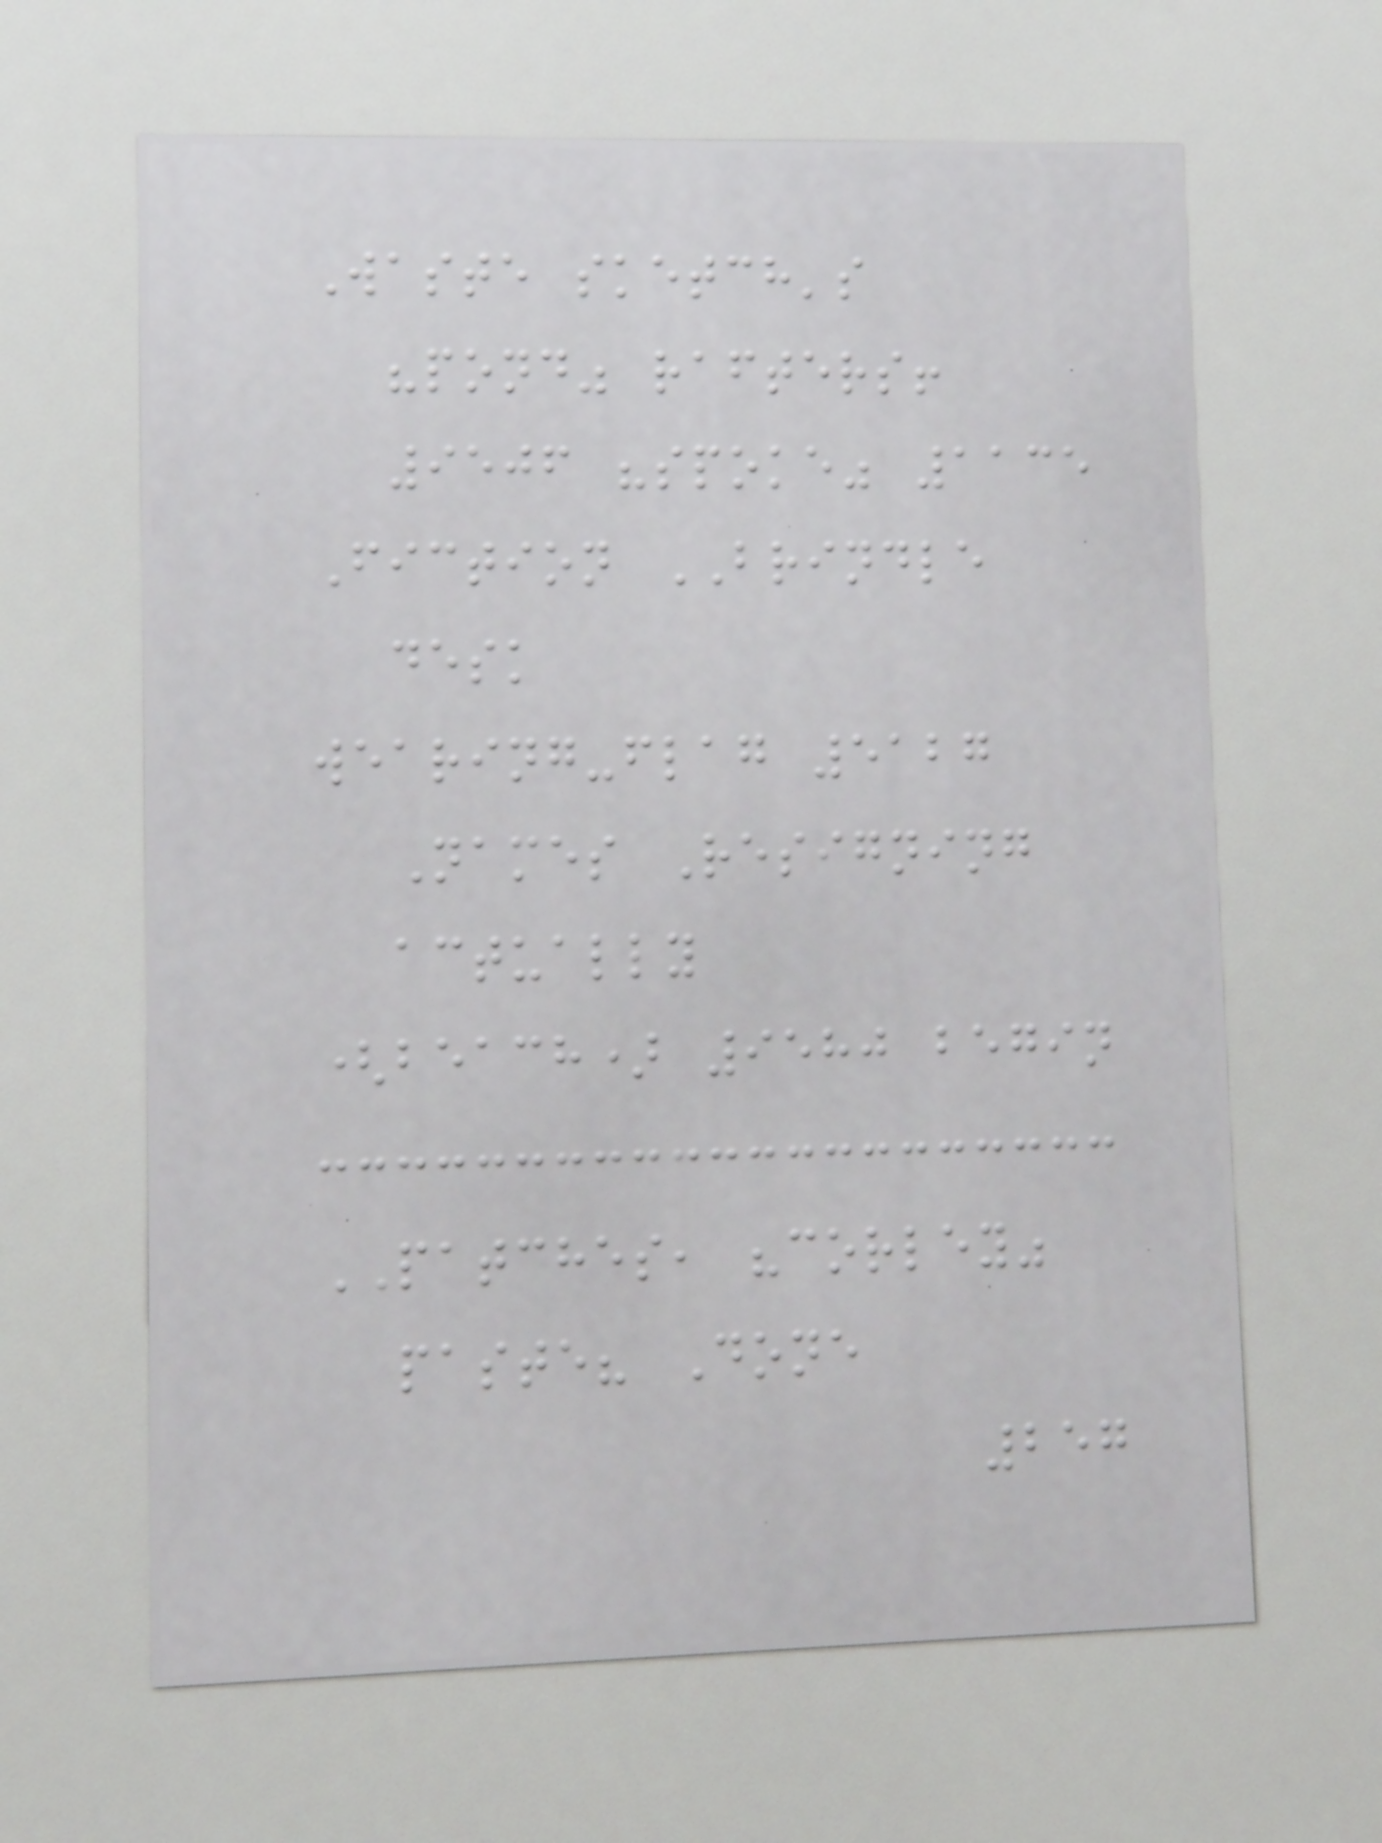Waste sketch's
"pond" rafters!
9506 "spoke" 1135
Fiction BRINDLE
desk
wearing-flag 5127
Names Resigning
actually
(beach) 9580 begin
PATCHES, "corley"
paste? Done
257
